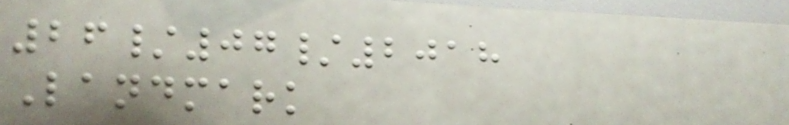26/07/2018
Landmark
